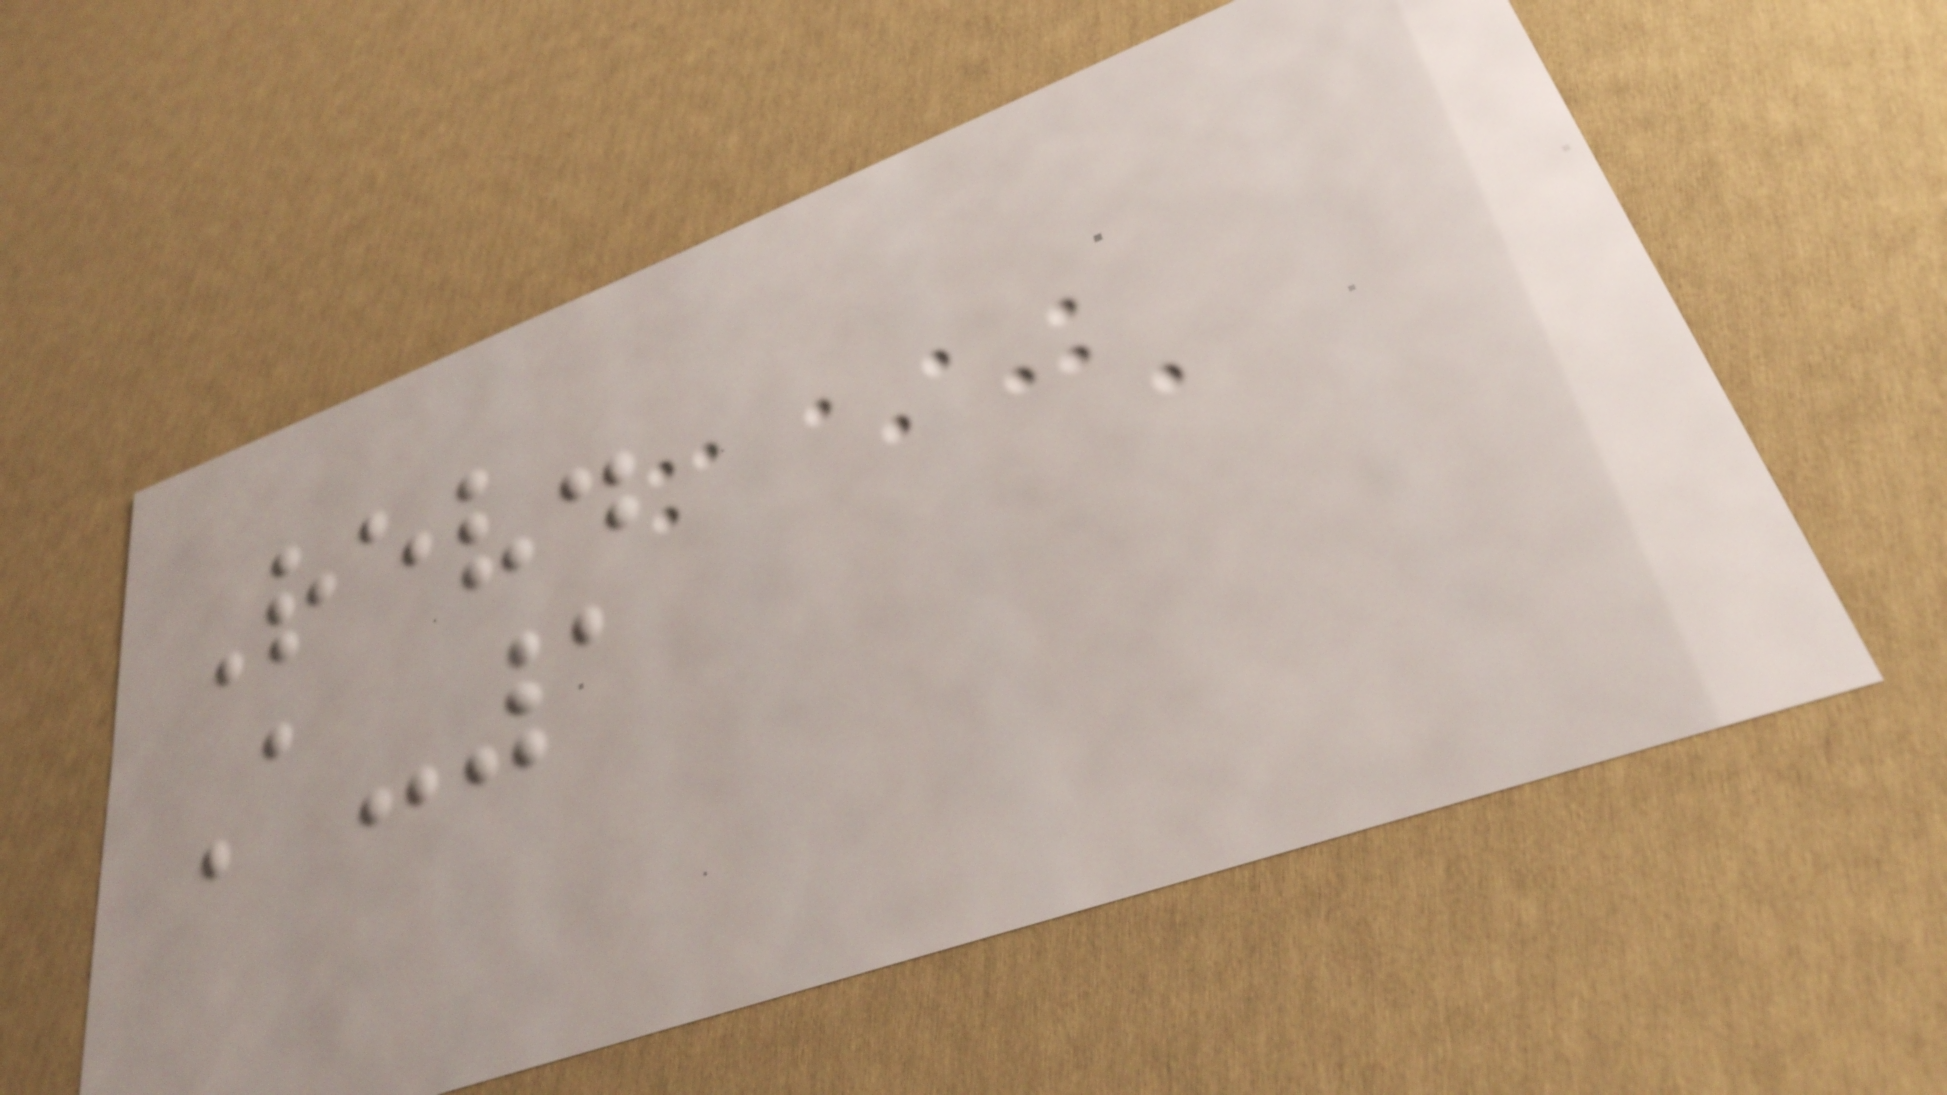Rev.
A-1
